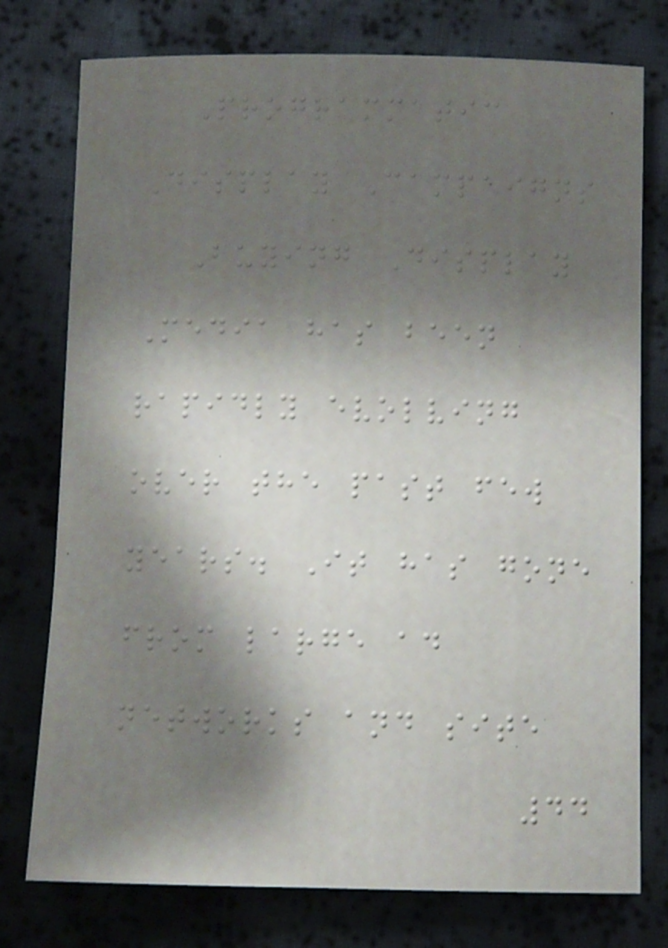Programmatic
Display Campaigns
Buying Display
Media has been
rapidly evolving
over the past few
years. It has gone
from large ad
networks and site
44
